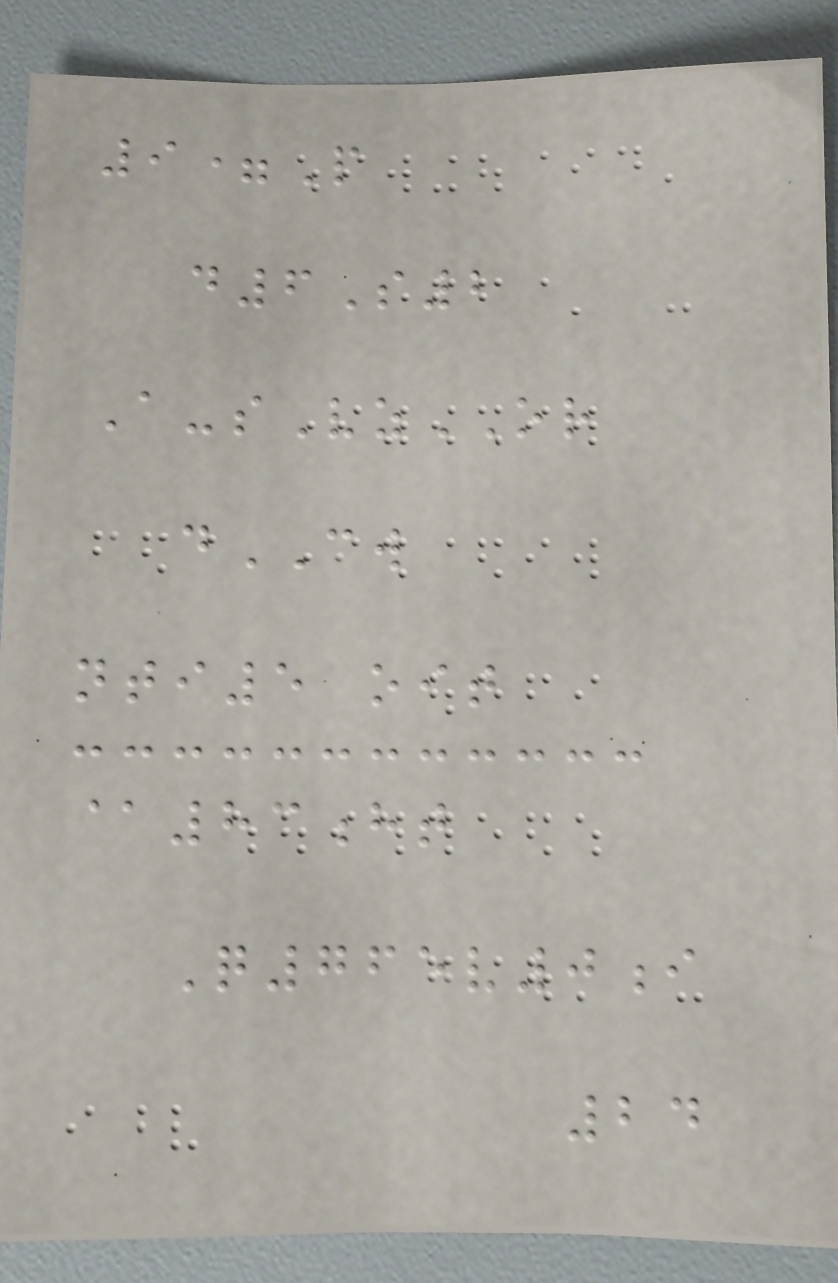9=P
d6S2
A-sVzOR
dCW
nti5 oit
@83ht
Q765v0i
24
